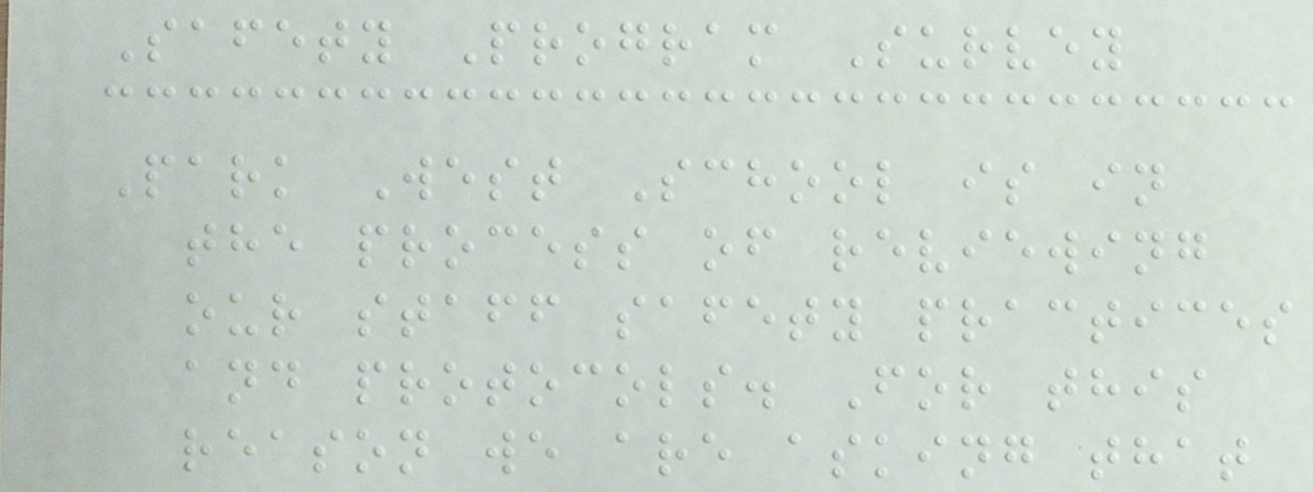Safety Program Survey
Park West School is in
the process of reviewing
our staff safety practices
and protocols. For this
reason we are asking that
